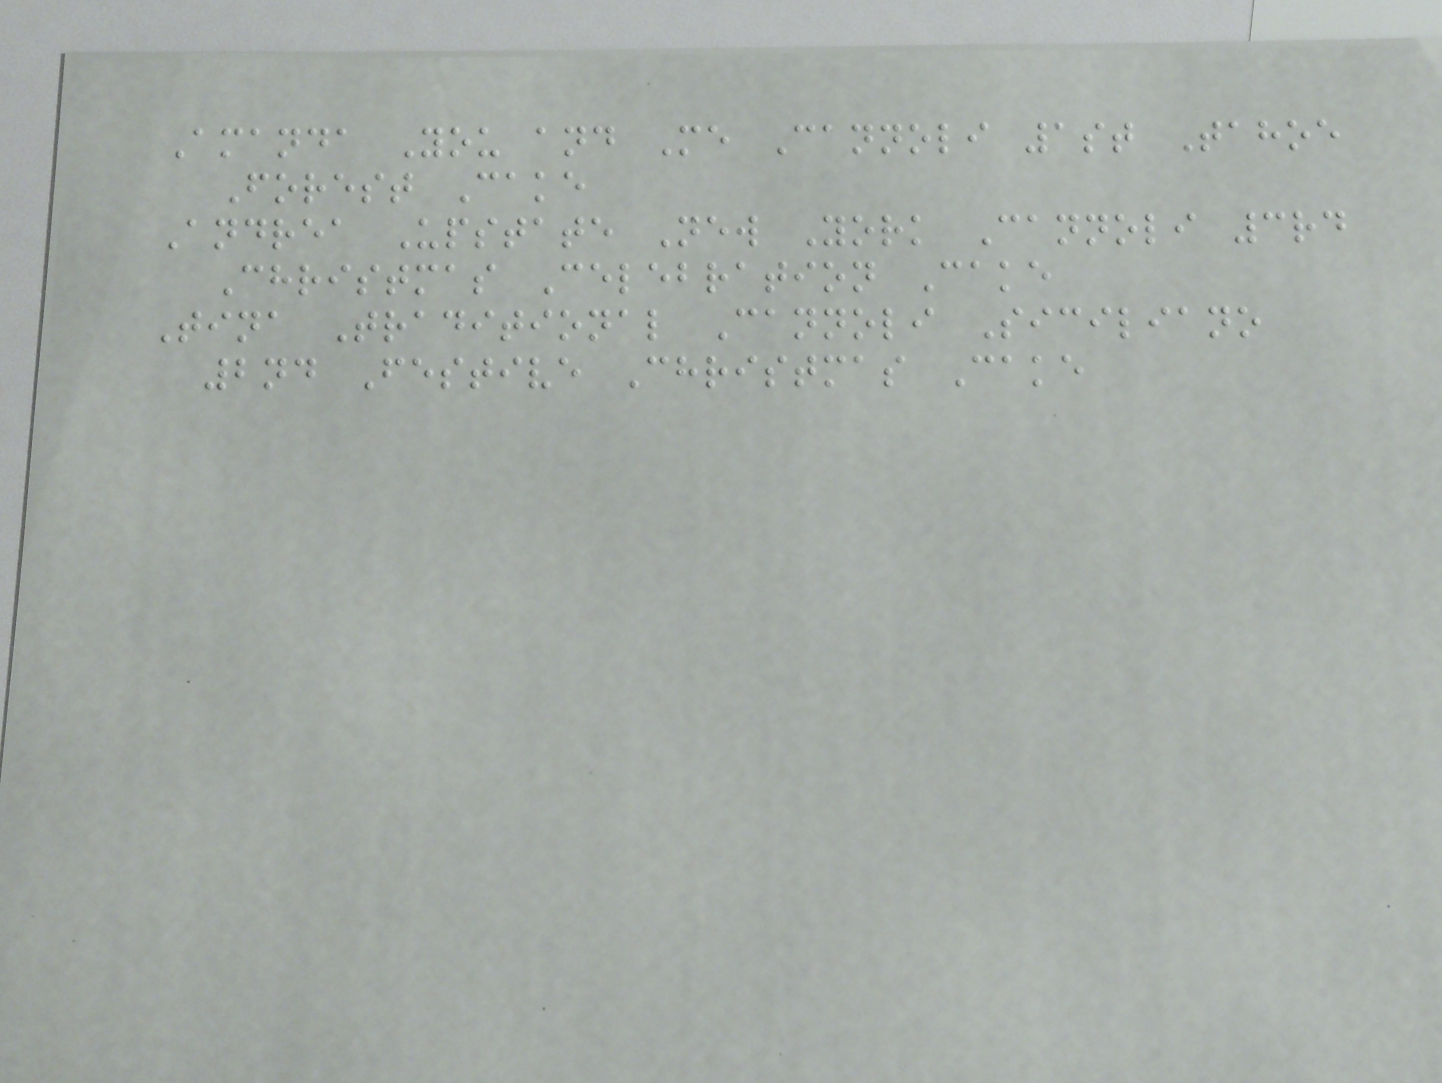Amanda You and Me Cannoli 1st Tahoe
Forest Cake
Andrea Upstate New York Cannoli 3rd
Christmas Celebration Cake
Tina Traditional Cannoli Siciliano
2nd Festive Christmas Cake
